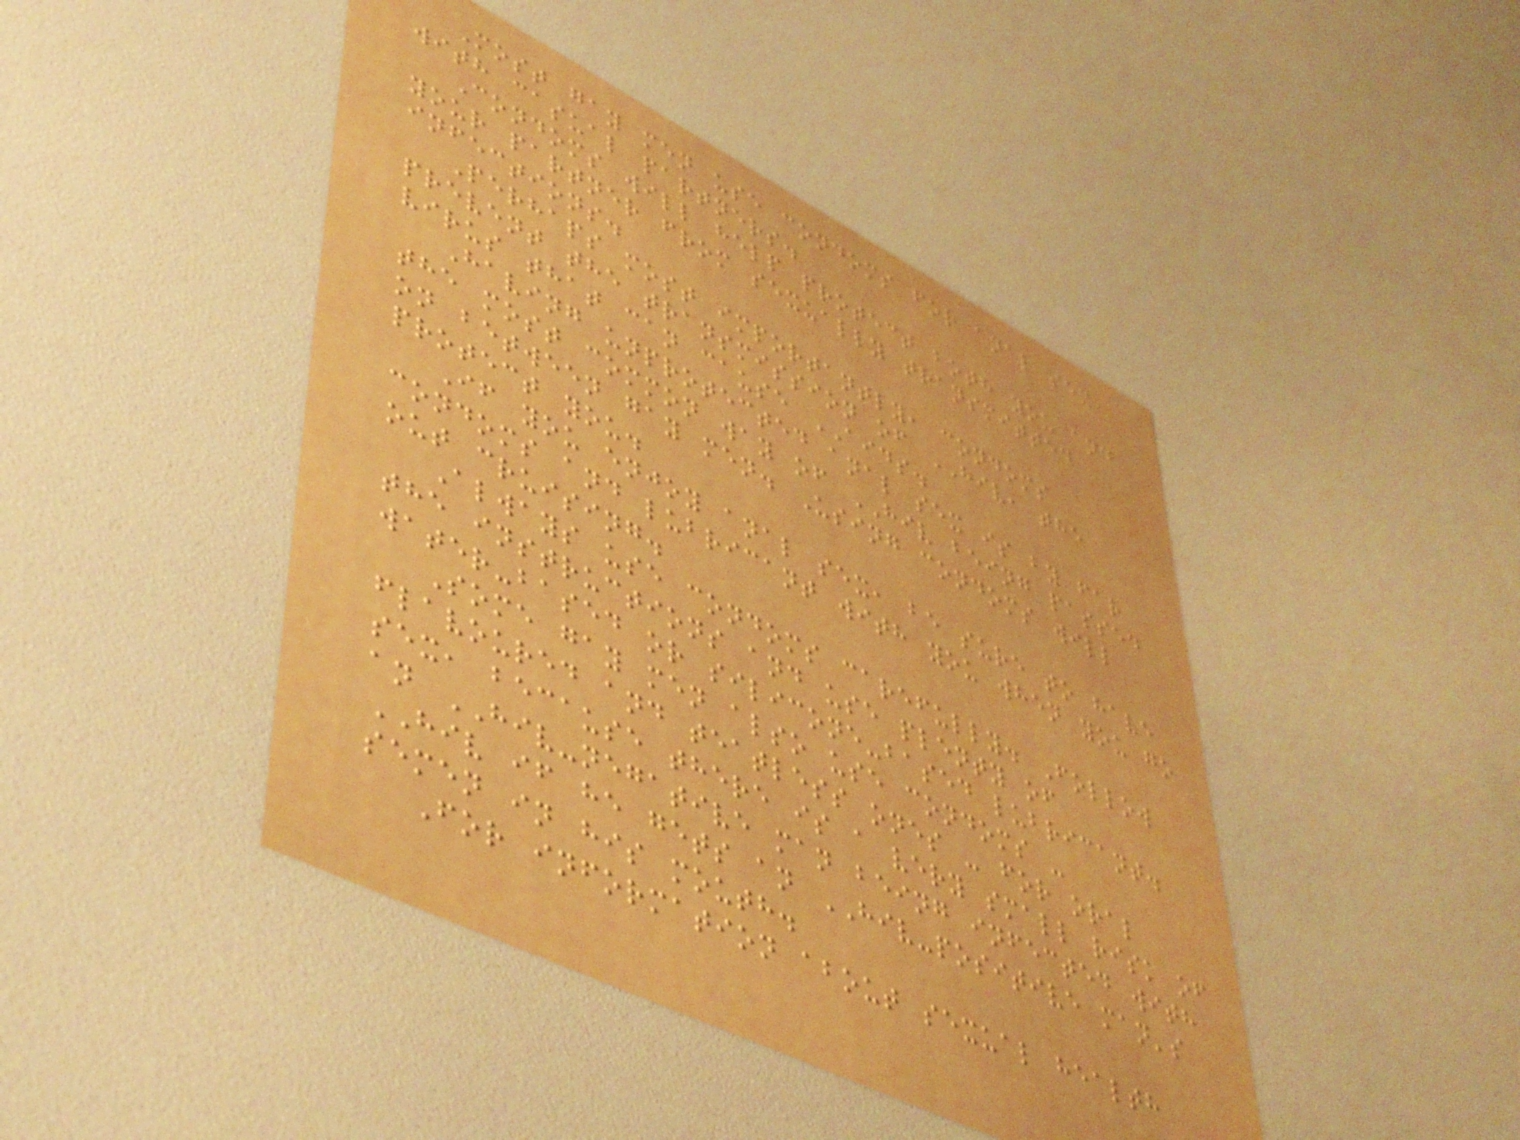Most gay men use condoms for anal sex
with casual partners.
Condoms will help protect both you and
your partner from sexually transmitted
infections.
Perhaps most importantly, condoms
prevent the transmission of HIV, the
virus that can cause AIDS.
Having unprotected anal sex is by far
the most common way of HIV being passed
on between gay men. Using condoms will
protect you.
If you enjoy anal sex, be sure to have
condoms and lubricant with you when you go
out cruising.
Always use condoms carefully. Follow
the instructions and use plenty of
water-based or silicone-based lubricant.
Some gay men also use condoms -
flavoured and teatless ones - for oral
sex, because there is a very small risk of
an HIV-negative man being infected with
HIV if he gets an HIV-positive man's
semen in his mouth.
For information about sexual health
